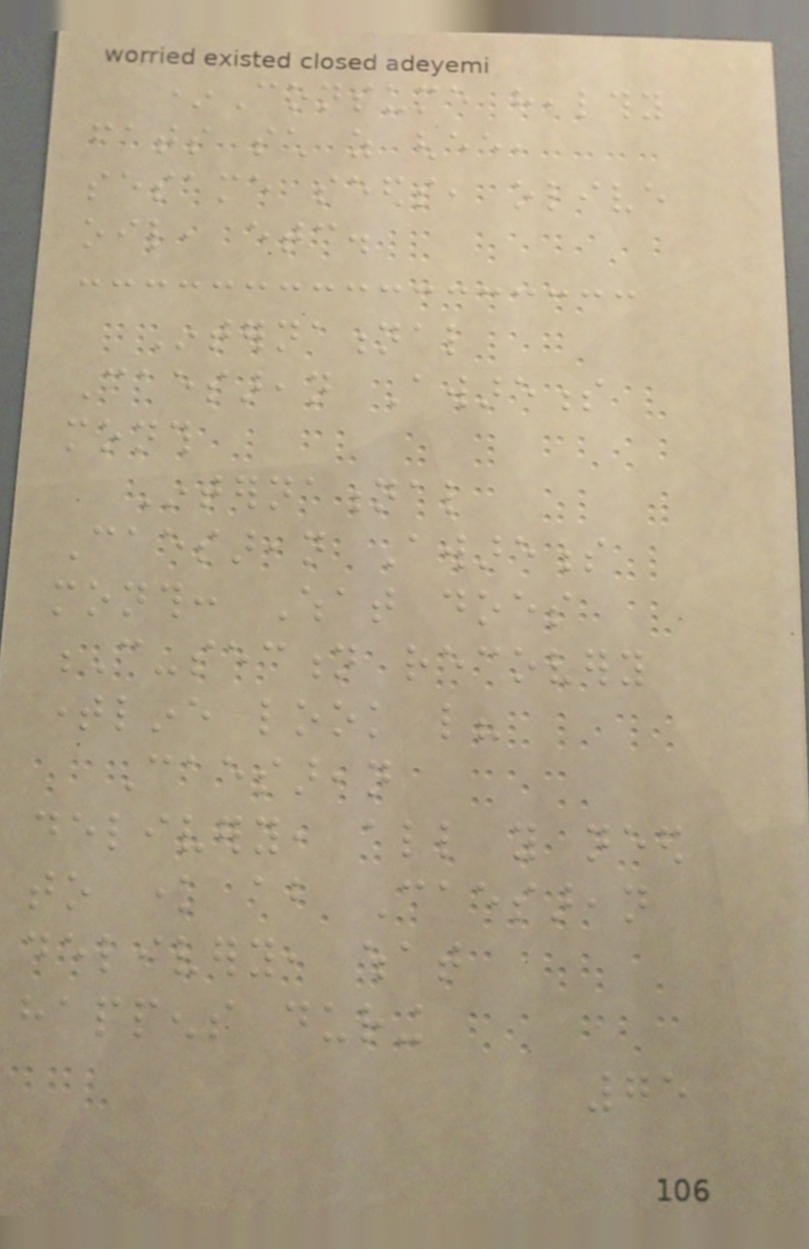*Consume healthy
fats such as ghee,
sesame seeds, olive
oil, etc.
International
Caesarean Awareness
month
International
Caesarean Awareness
month: What does
C-section recovery
timeline look like?
Caesarean
delivery, all you need
to know about Caesarean
delivery, what
happens during
75
